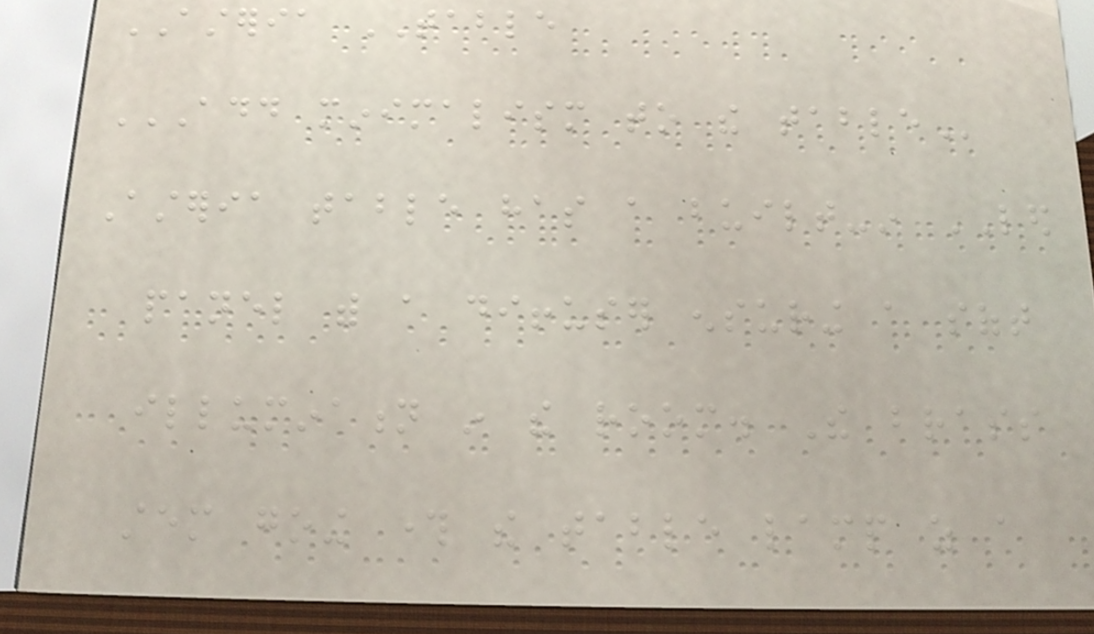ASTERIA TABLE
ADD MINIMALISM TO THE TABLE
Asteria table has a built-in LED
panel with a diffuser ensuring a soft
illumination in the room. The brass
stem going through the table lamp as a
